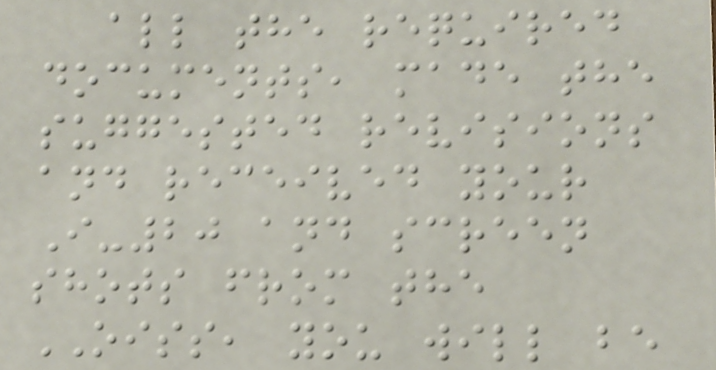all the required
documents, made the
suggested revisions
and received your
I-20 and screen
shots from the
OISS, you will be
